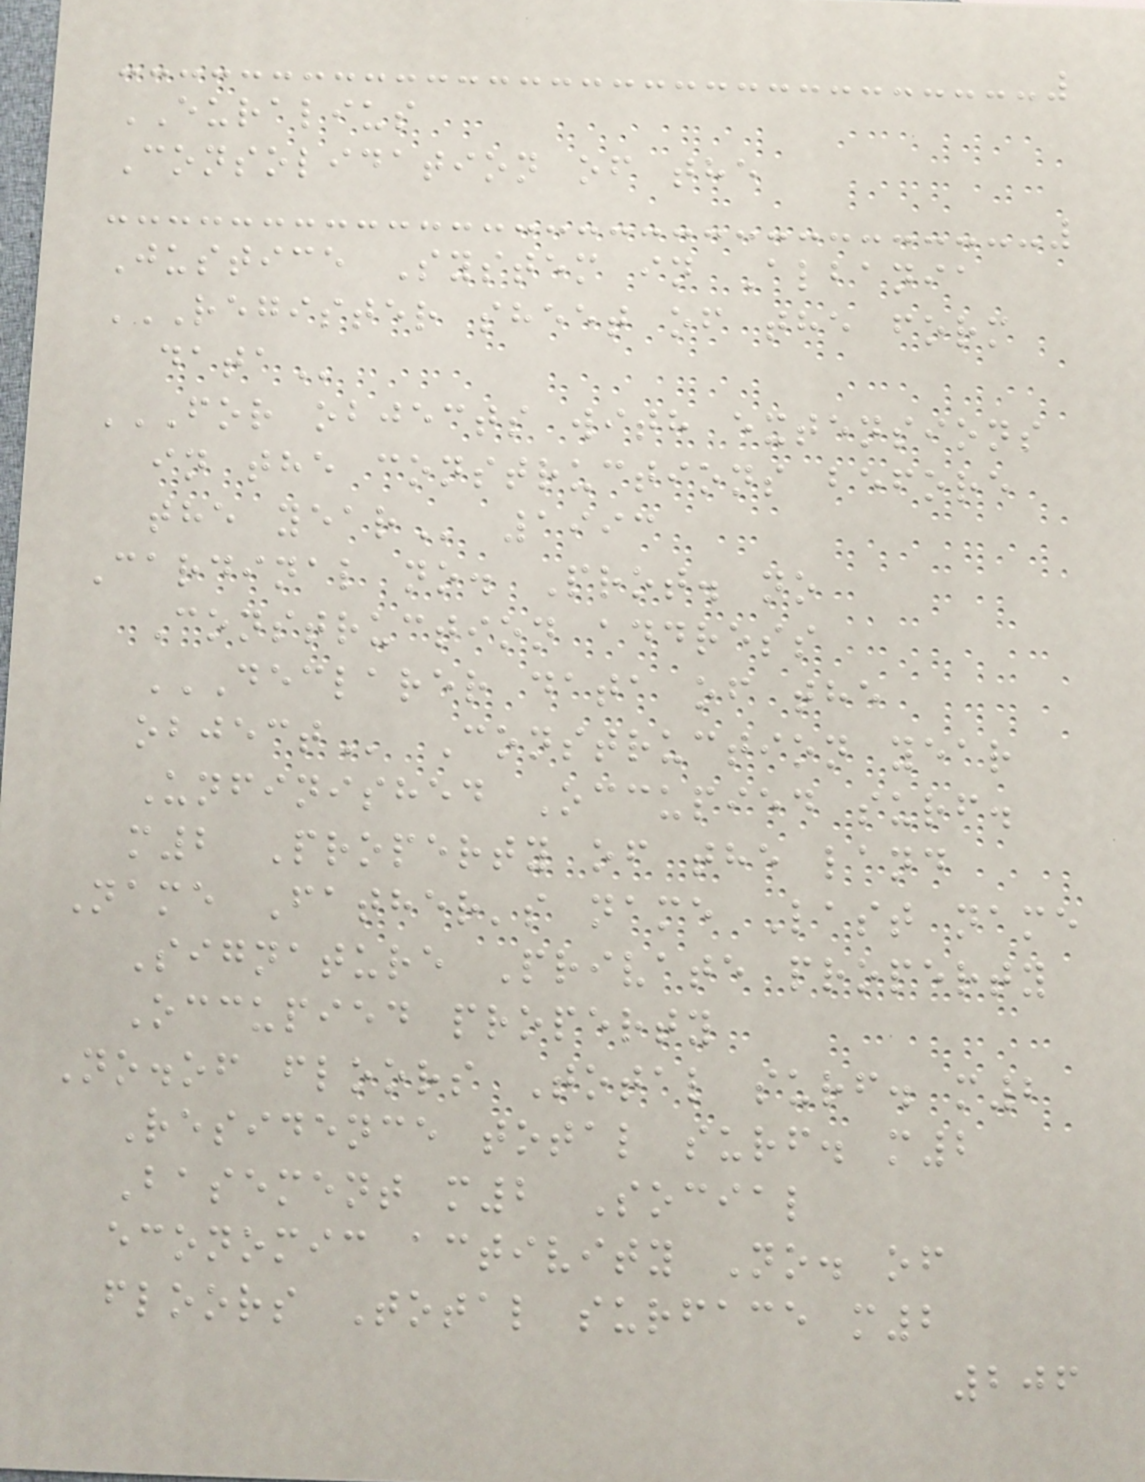EURALIUS
Consolidation of the
Justice System in Albania
REGISTER SHEET OF THE FORM
DATA
FOR OBJECTS WITH EXTENSIONS
IN THE CONSTRUCTIONS BEFORE
THE YEAR 1993
Cardinal no. Prot. no
Construction address
DECLARER DATA OF THE
OBJECT Construction year
Unfinished Occupied surf.
m2 Property of the land
Name Father's name Last name
Signature Private property
Occupied property
No.of floors Total surf. m2
Residence total surf. m2
Basement m2 Social
economic activity No. of
floors Total surface m2
206
